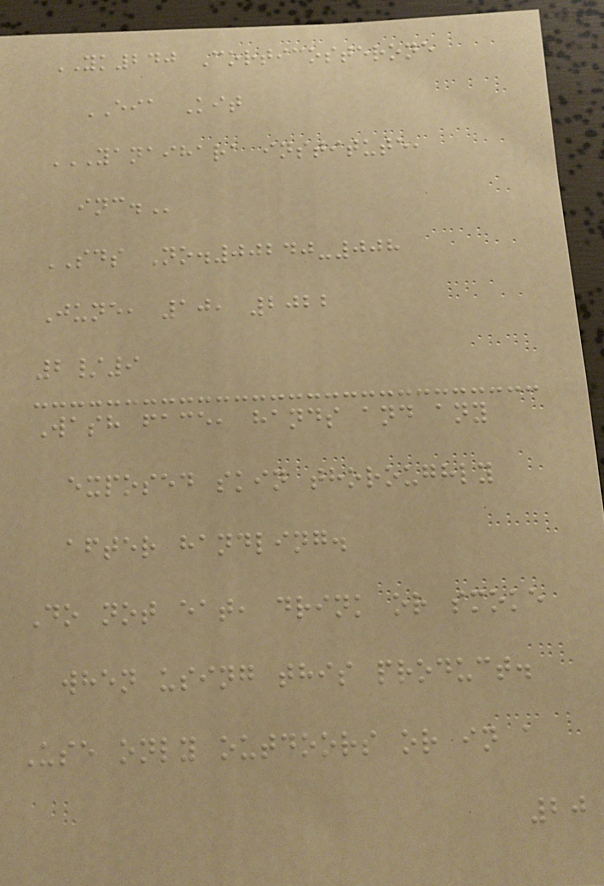YK240 Corticosterone
EIA Kit
YANAIHARA INSTITUTE,
INC.
SDS No.00240-008
June, 10, 2022
2/9
Wash face, hands and any
exposed skin thoroughly
after handling.
Do not eat, drink or smoke
when using this product.
Use only outdoors or in a
20
